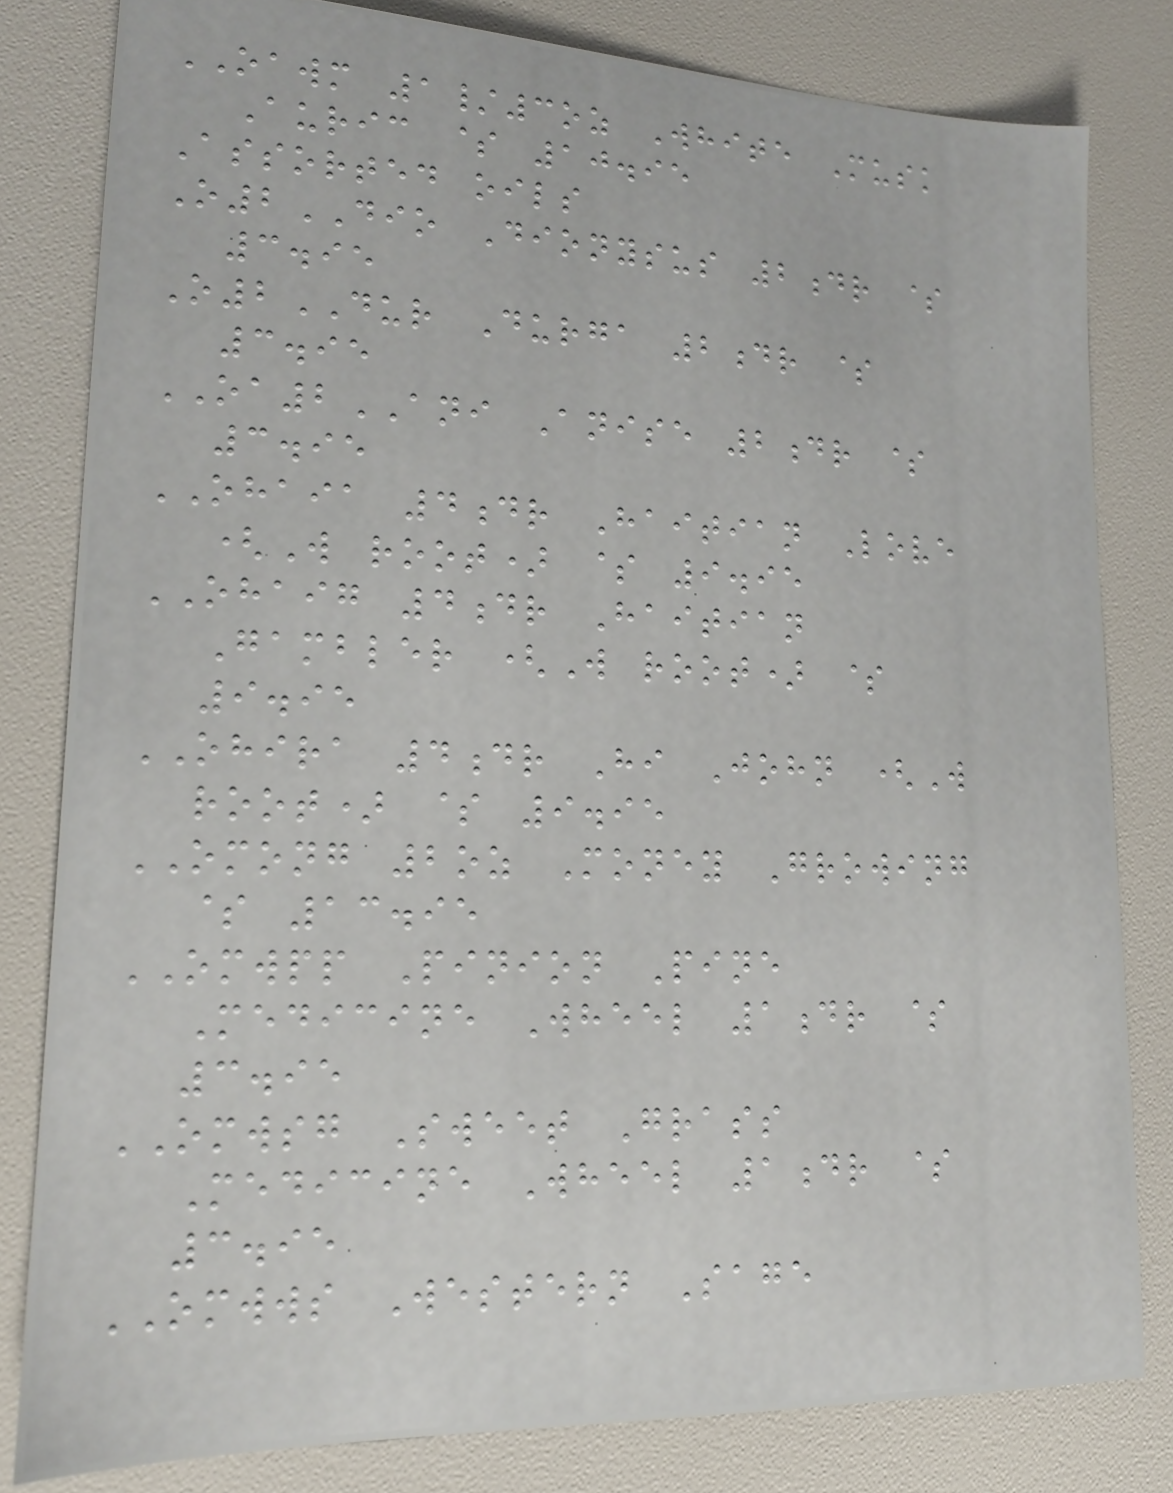OAWM 1/3oz White Musk
Auric $ 10.95
Assorted oils
O2DIO Dionysus 2dr $
3.95
O2DUR Durga 2dr $
3.95
OA2ANI Anise 2dr $
3.95
OHAIA 4dr Haitian Love
(W root) $ 9.95
OHAIG 4dr Haitian
Gambler (W root) $
9.95
OHIRA 4dr Hi John (W
root) $ 9.95
OMONG 2oz Money Growing
$ 13.95
OMWPP Pinion Pine
Medicine Wheel 1dr $
3.95
OMWSG Sweet Grass
Medicine Wheel 1dr $
3.95
OMWWS Western Sage
